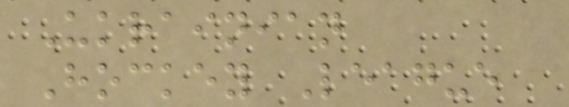Ukrainian
Hockey League
